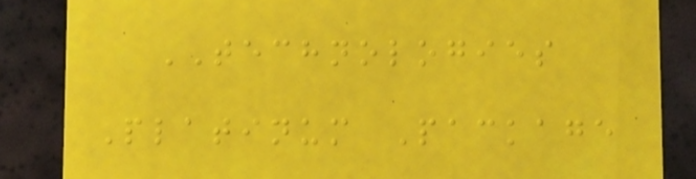TECHNOLOGIES
Platinum Package
